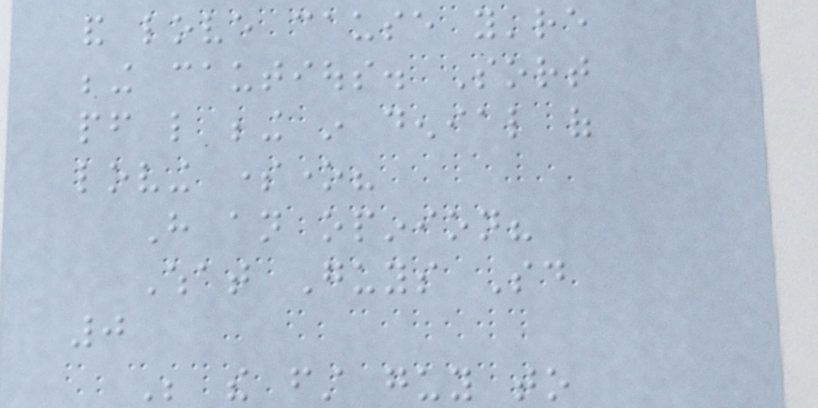and love cause you're
being cautious. Sort
pf like being in denial of
loving someone?
Have an opinion?
What Guys Said
0
Be the first guy to
